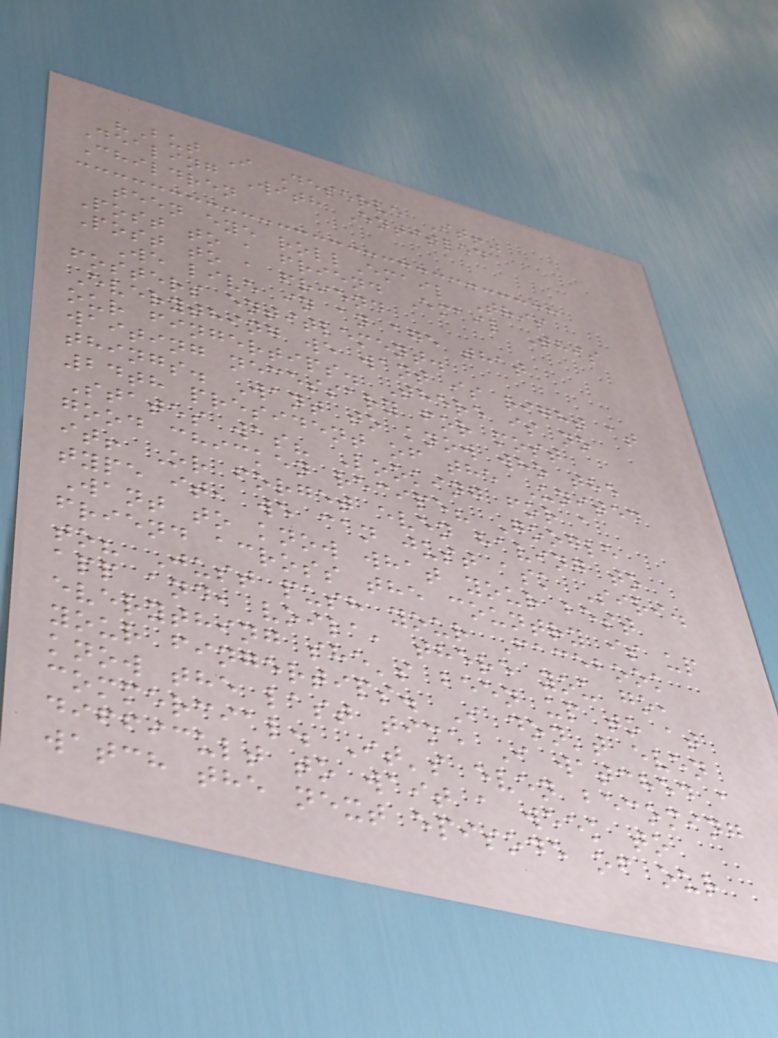"But I Deserve It!"
Dealing With Entitled
Children
teen eye rollEmail This
Post to a friend Email This
Post to a friend
We live in an age that
fosters entitlement.
Everything we want is right at
our fingertips. There is no
waiting necessary for most
things. Want to know who the
24th president of the United
States was? Looking for a
good chicken recipe? Google
it! Or forget even having to
type it, we can just ask Siri.
Want to know what your best
friend across the country is up
to? Just push your Facebook
app and, voila, there you go,
everything she's been up to at
your fingertips. I don't even
know the last time I watched a
commercial. It's even becoming
difficult to wait a week to
watch the next episode of our
